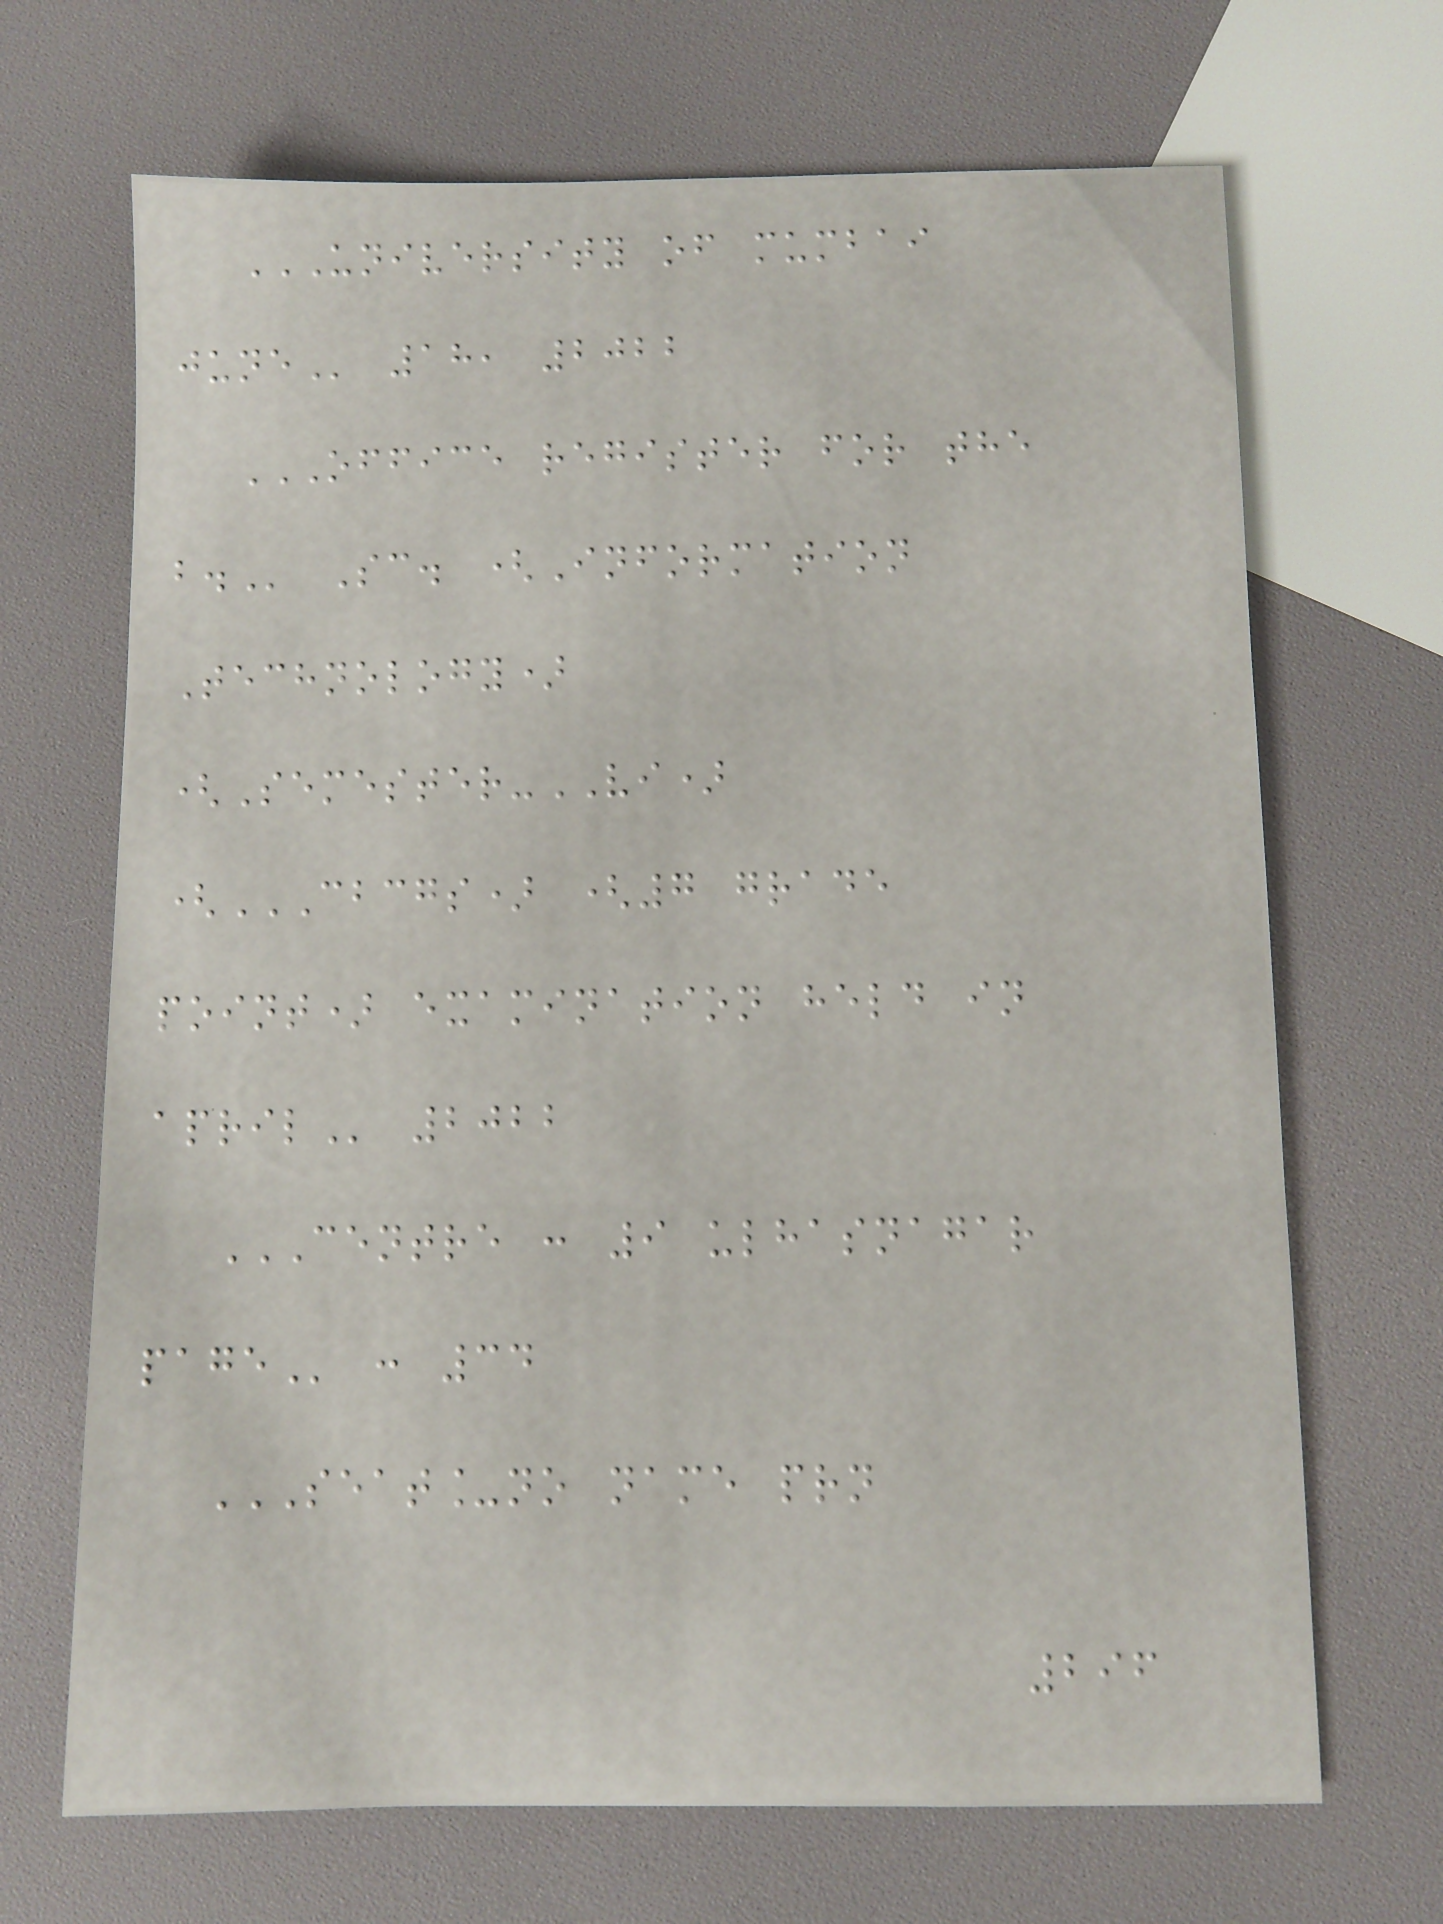UNIVERSITY OF MUMBAI
JUNE 18, 2022
OFFICE REGISTER FOR THE
B. Sc. (Information
Technology)
(Semester-VI)
(CBCGS) (7 GRADE
POINT) EXAMINATION HELD IN
APRIL 2022
CENTRE : 9 ULHASNAGAR
PAGE : 34
SEAT_NO NAME PRN
296
